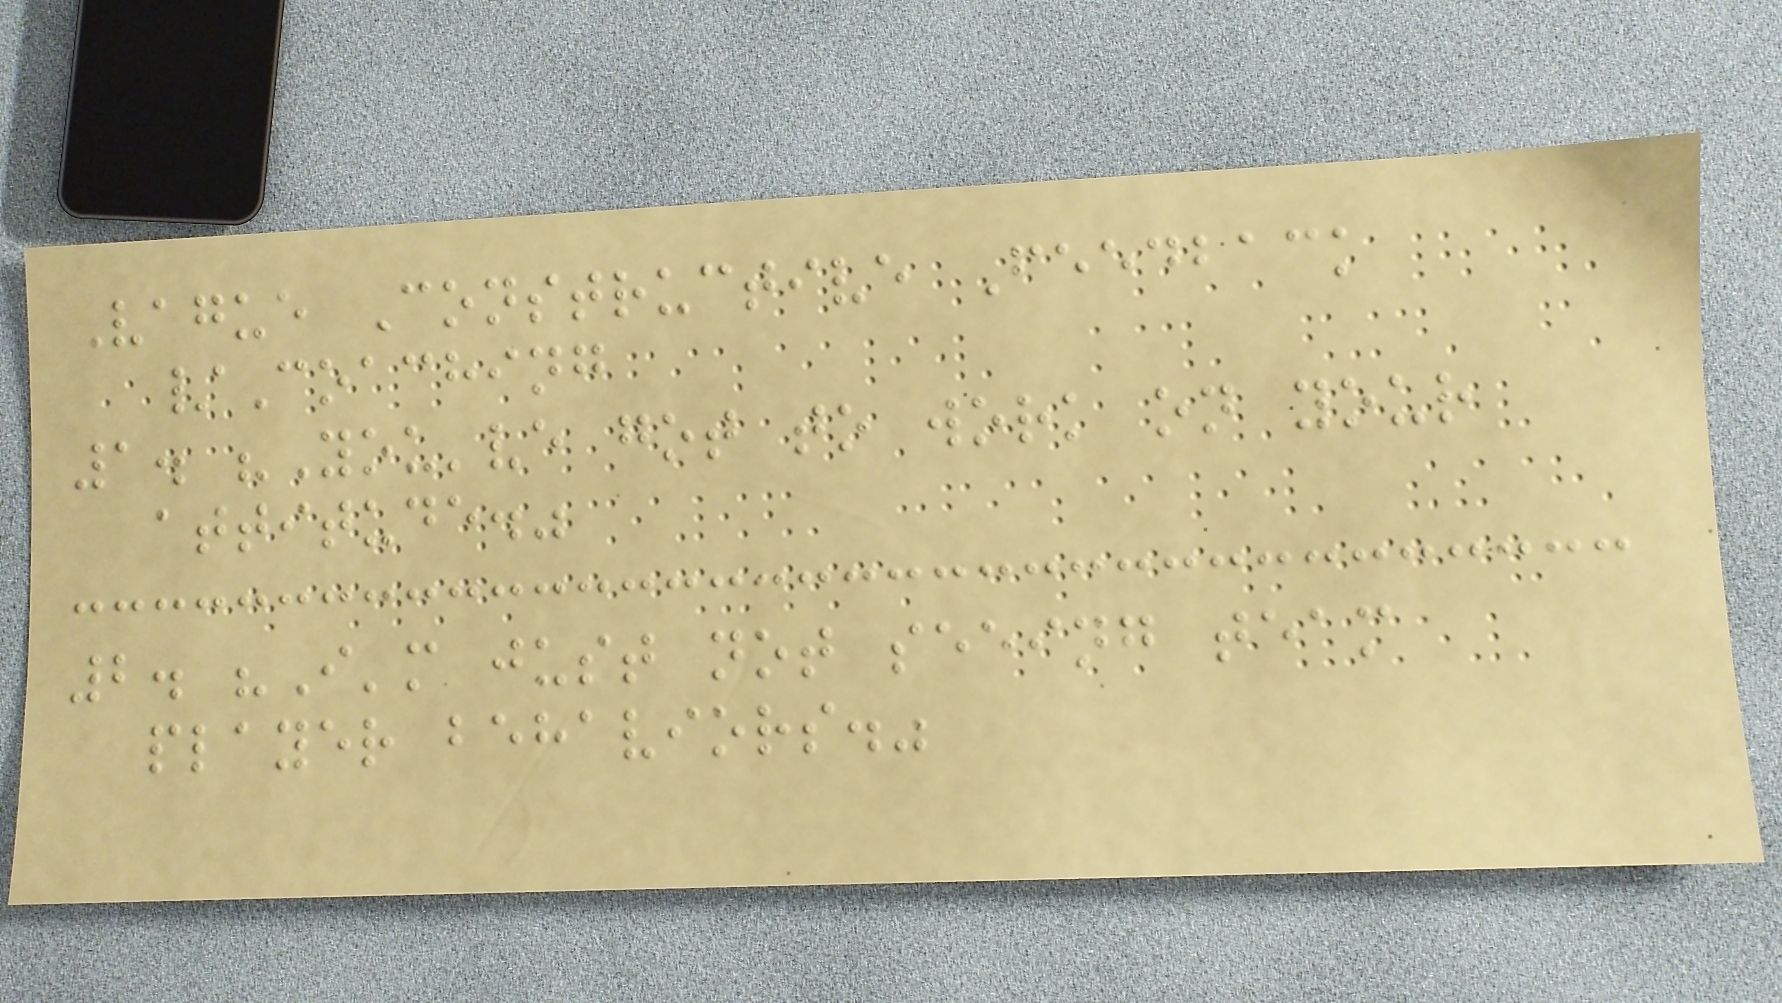Vague Constructive Feedback
/Coaching
1. "You've got to work on your
attitude."
2. "I'm just not seeing team
player behaviors."
